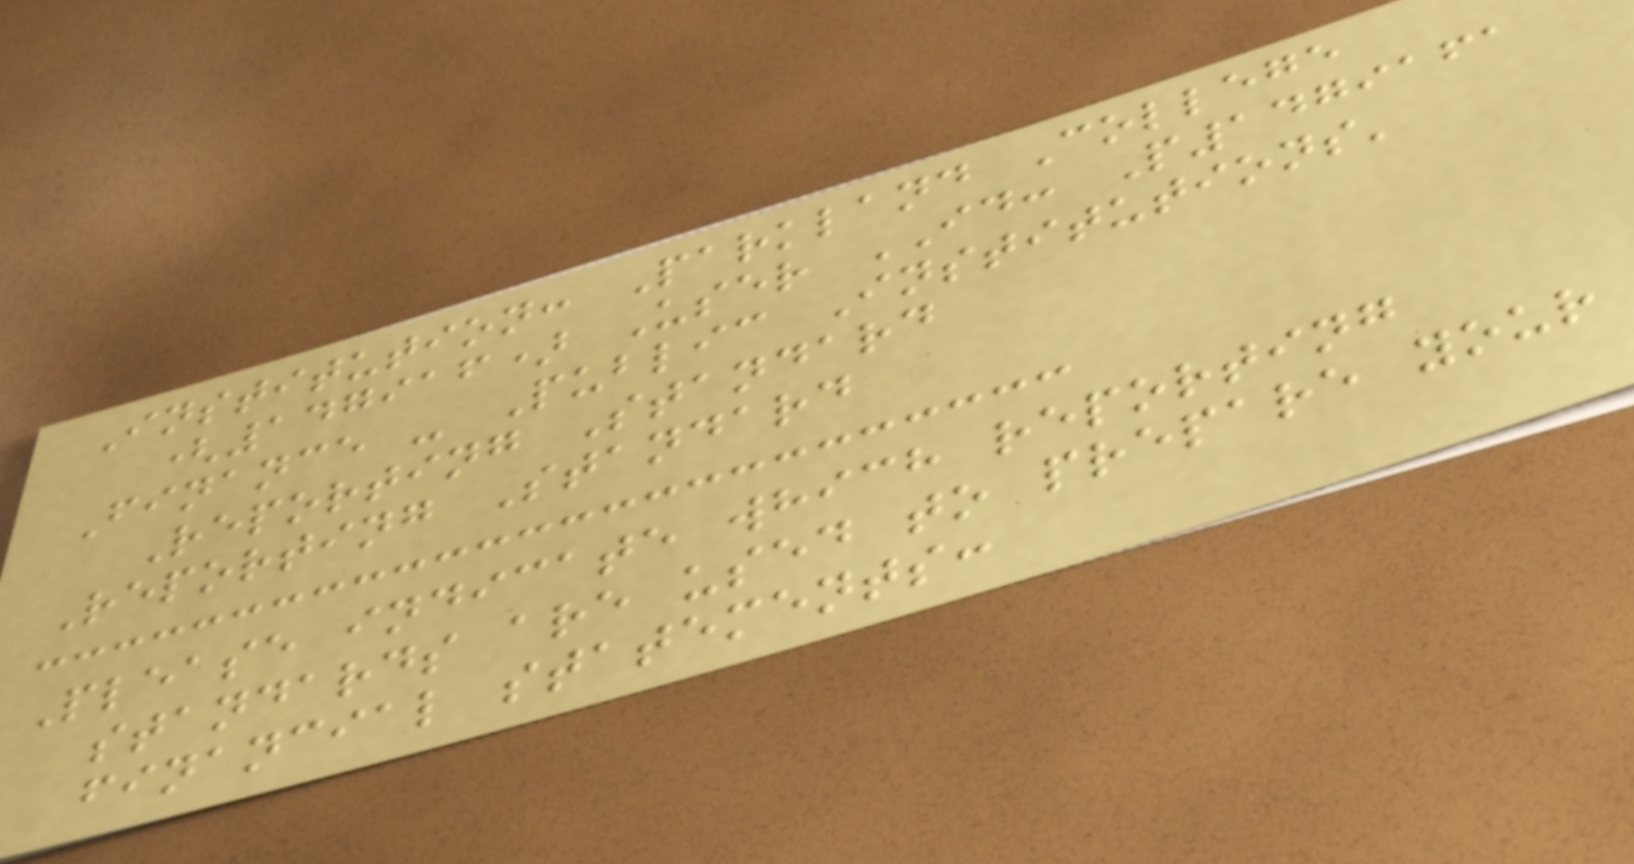Institution: Parkland College
(147916) User ID: P1479161
Finance - Public Institutions'
Reporting Standard
Reporting Standard
Please indicate which reporting
standards are used to prepare your
financial statements:
